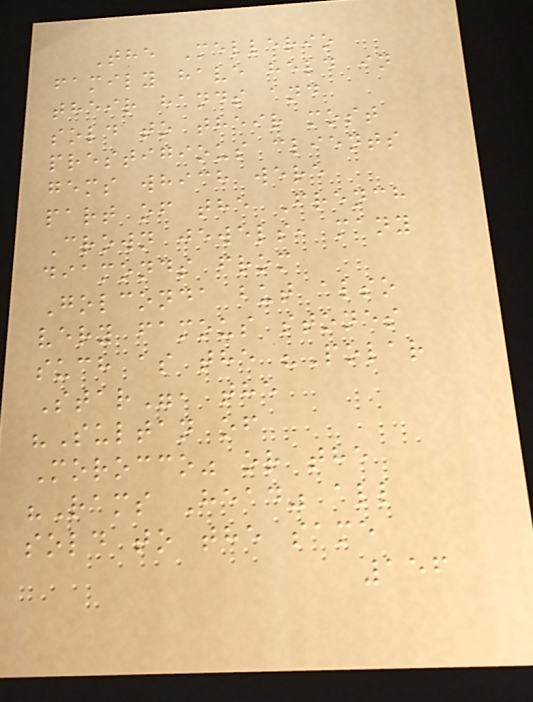The Mellerio
family have held in
their hands and
sold to their most
prestigious clients
gems which were
part of the French
Crown jewels, many
diamonds from
Golconda but also
very famous stones
such as the "Polar
Star", the
"Sultan of
Morocco" or the
"Rams Head" all
sold to the same
156
